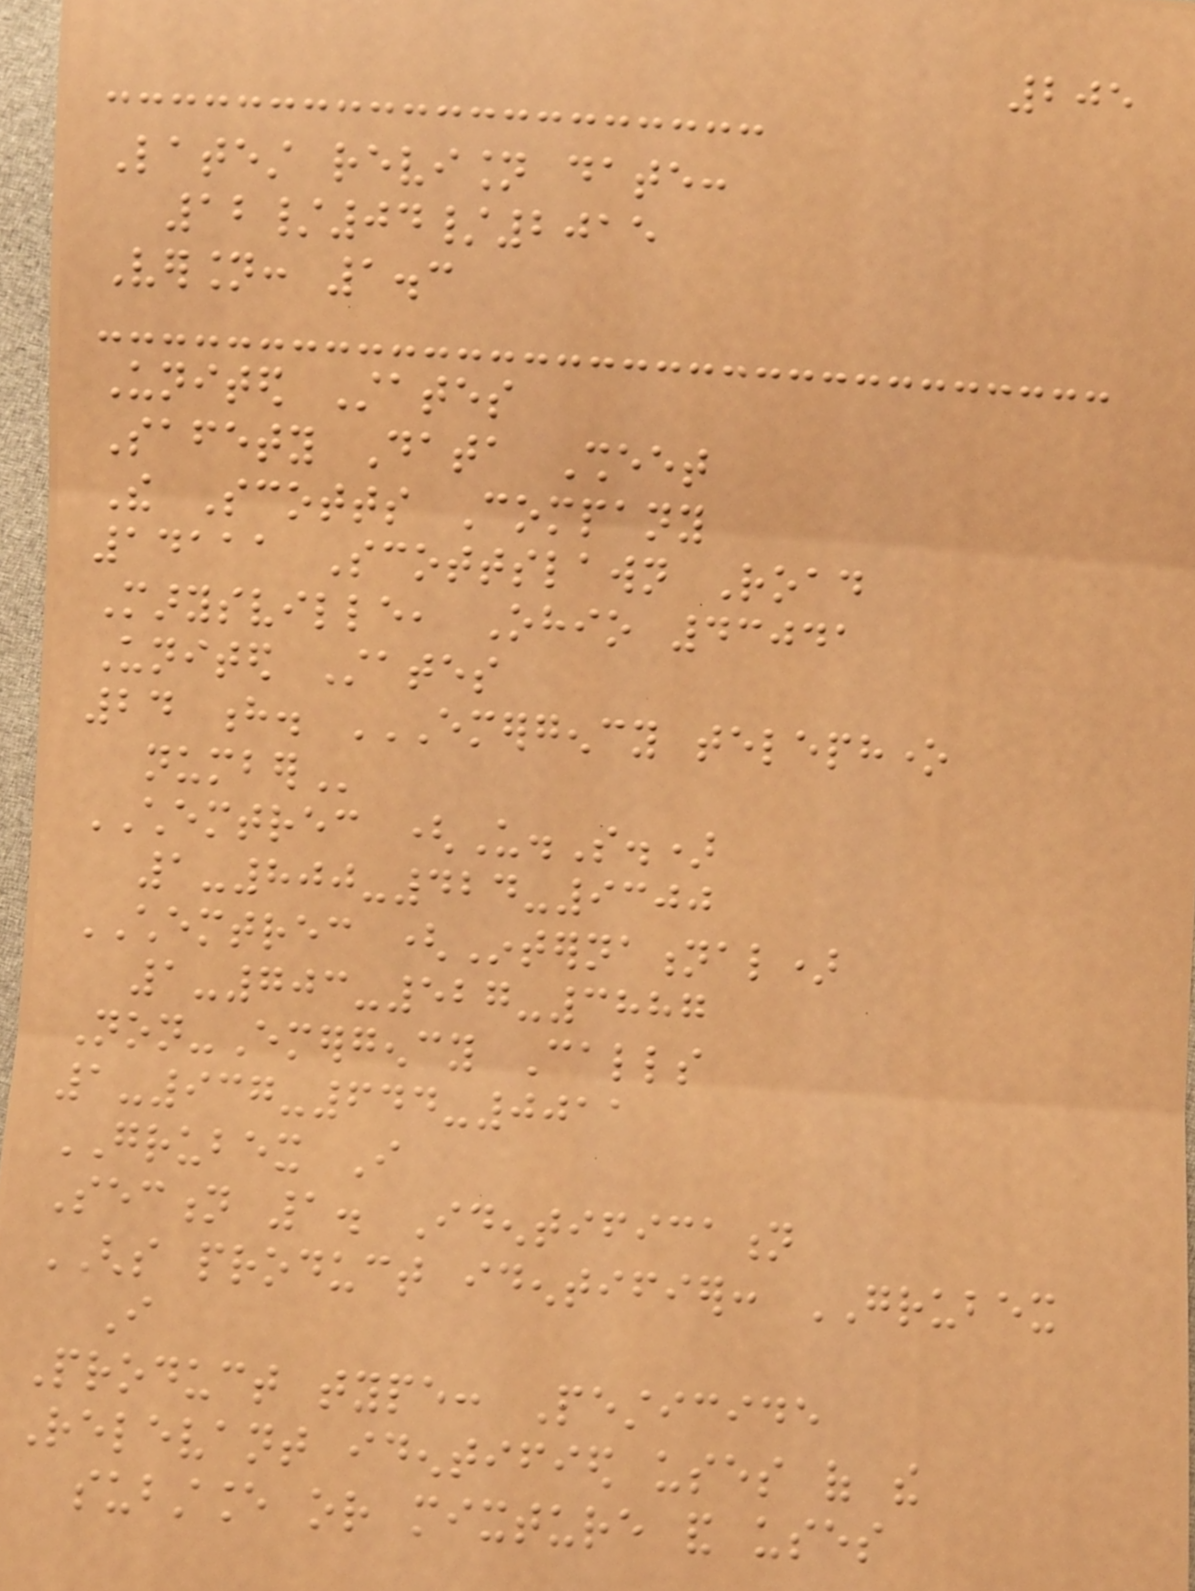205
Latest revision date:
12/04/2015
Version: 1.3
United States
Safety Data Sheet
The Scotts Company
14111 Scottslawn Road
Marysville, Ohio 43041
United States
24 h. EMERGENCY TELEPHONE
NUMBER
CHEMTREC (U.S.)
1-800-424-9300
CHEMTREC (International)
1-703-527-3887
Non-Emergency Calls
1-937-644-0011
GRUBEX I
Section 1. Identification
GHS product identifier: GRUBEX
I
Product type: Pesticide
Relevant identified uses of the
substance or mixture and uses
